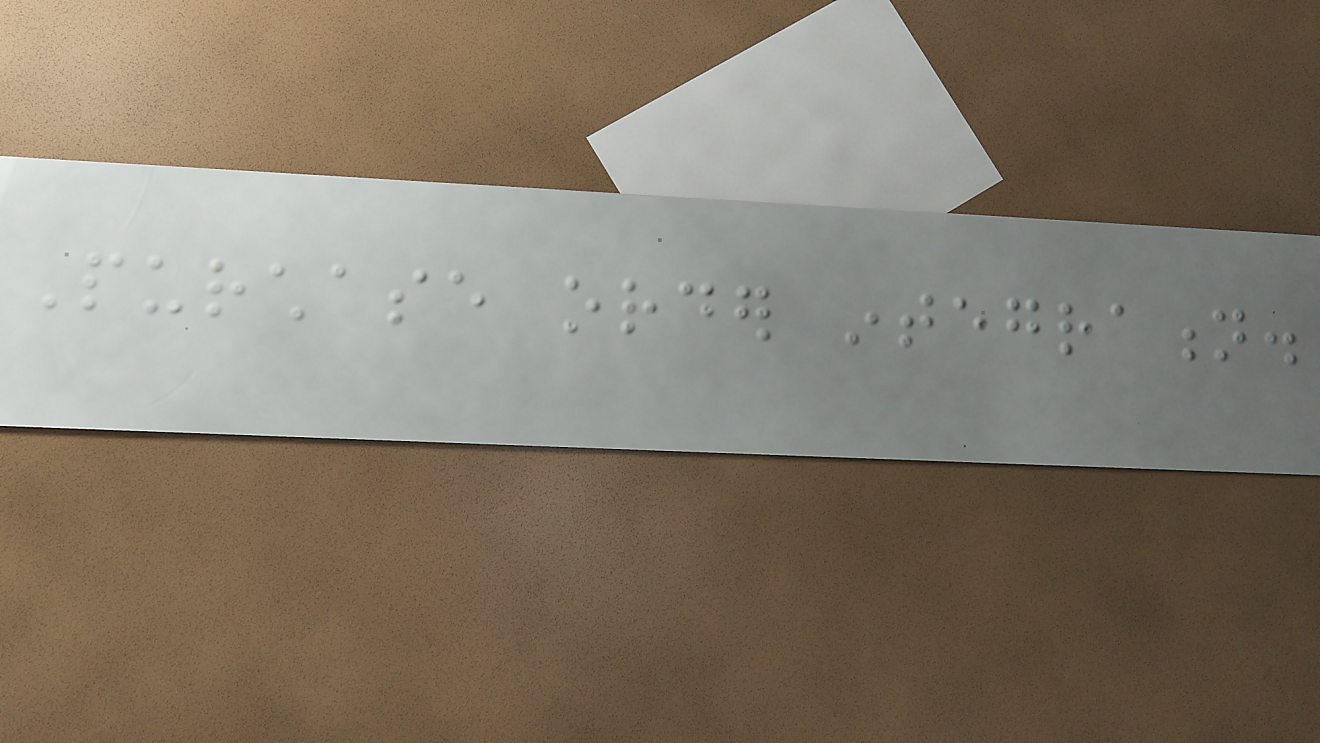Purchase order integration.
